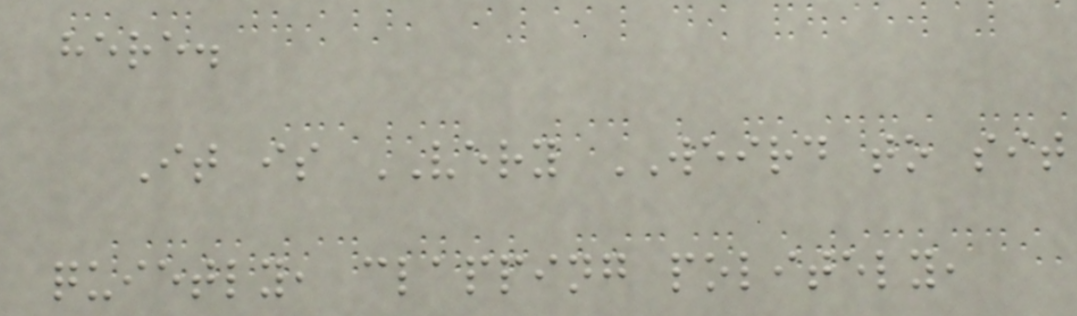here.
It is VERY WEIRD to sit
quietly, clapping politely,
